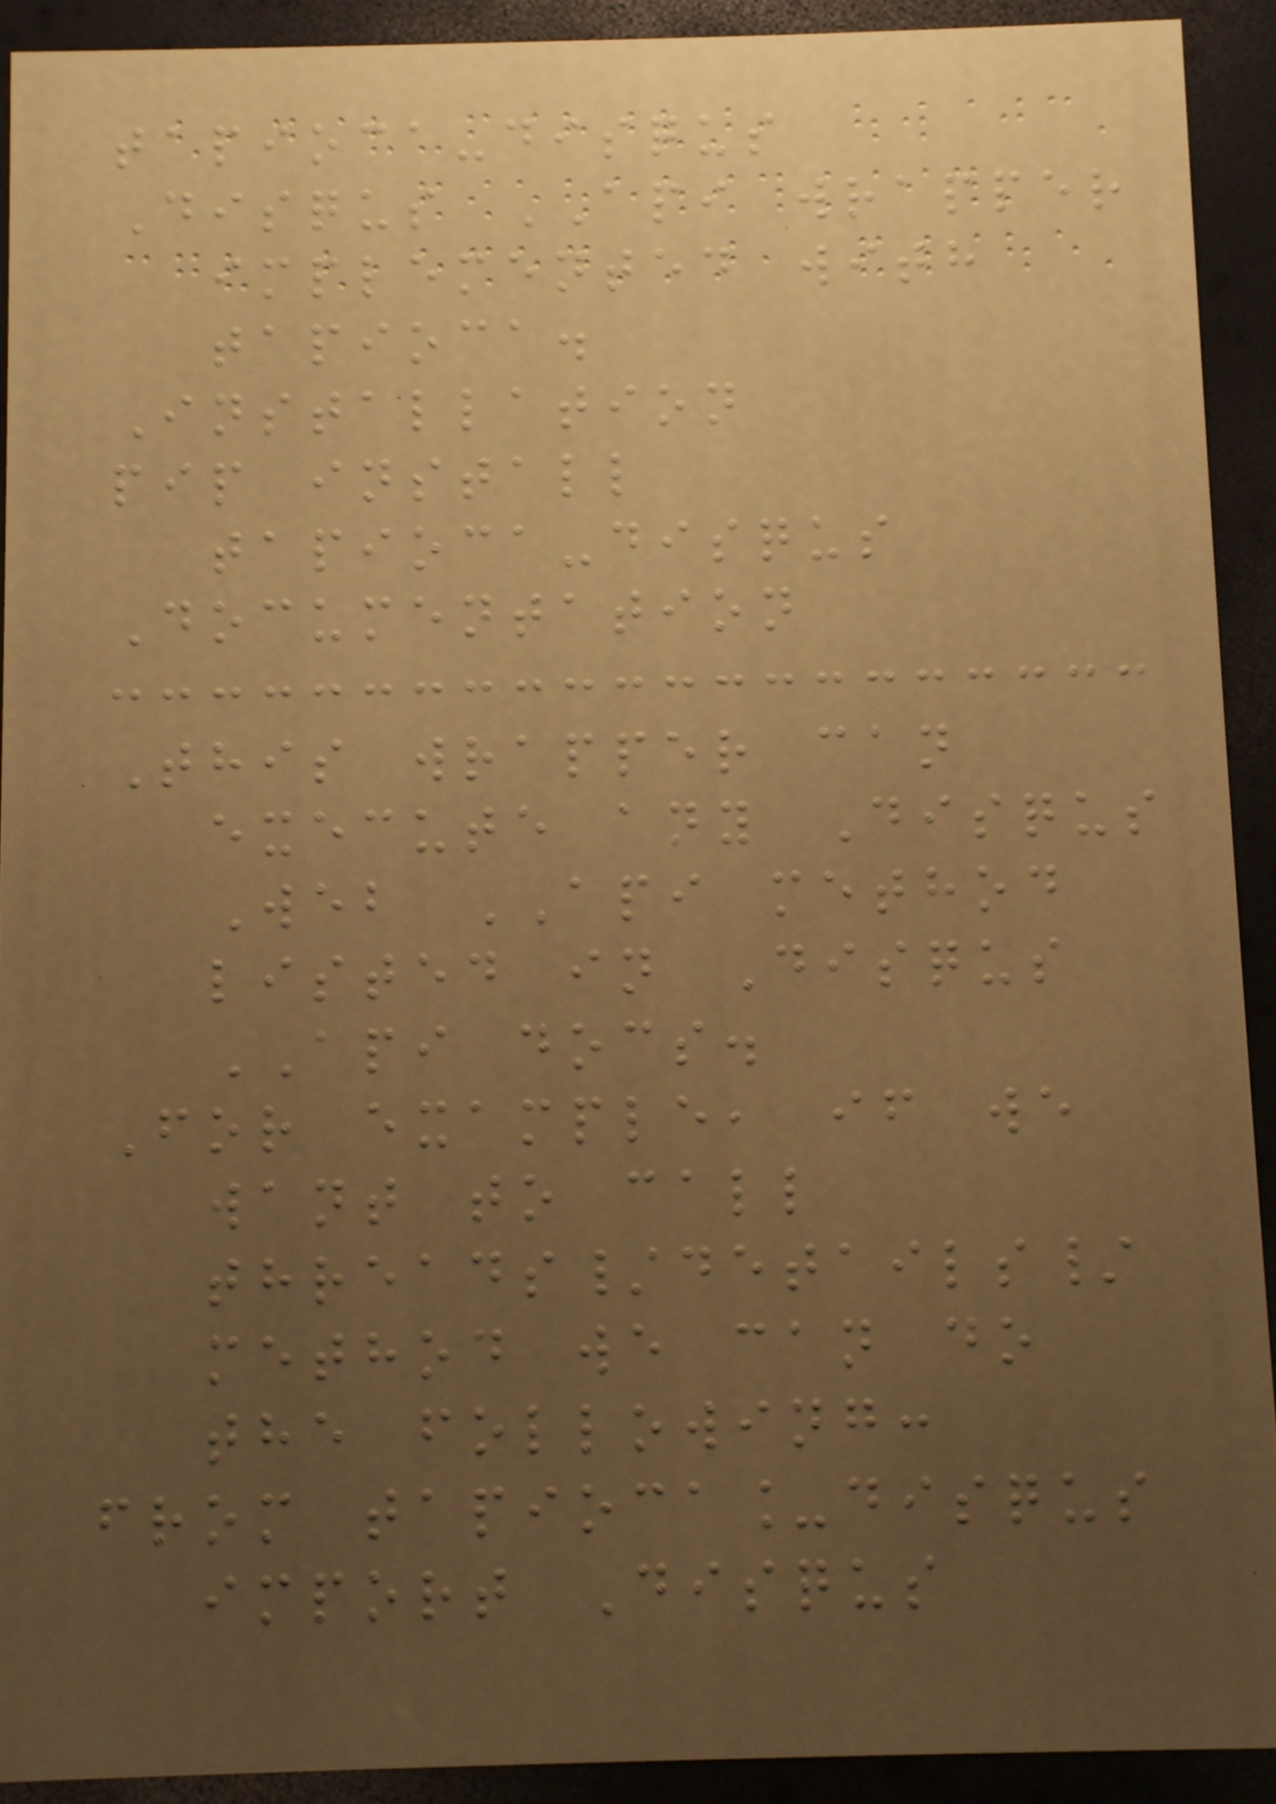tapioca-disqus
Disqus API wrapper
implemented with
tapioca.
Installation
pip install
tapioca-disqus
Documentation
This wrapper can
execute any Disqus
Web API method
listed in Disqus
API docs.
For example, if we
want to call
threads/details/
method we can do
the following:
from tapioca_disqus
import Disqus
